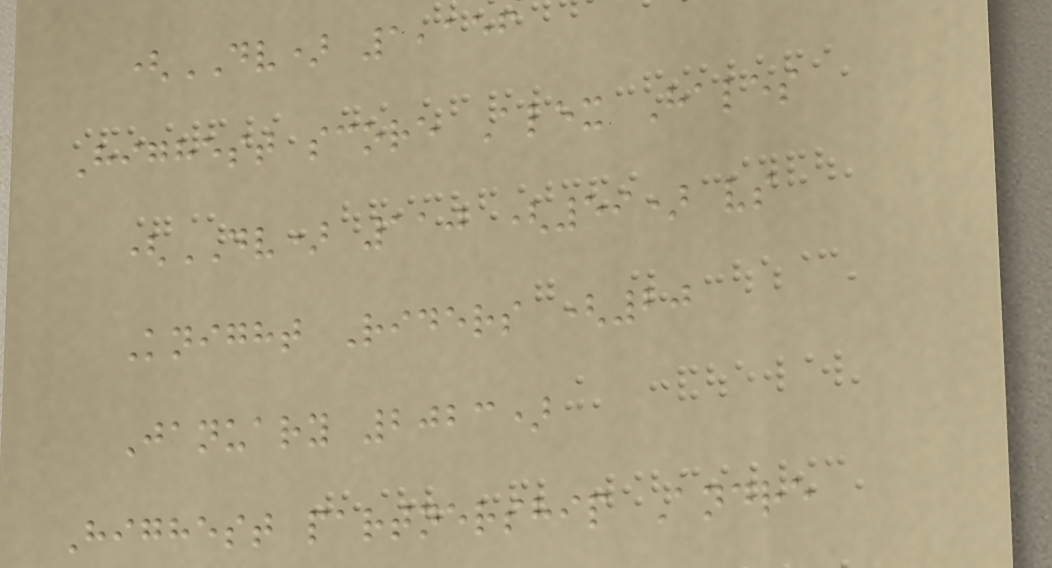(DV) 1,156
Highest score Alex Hales
(DV) 110 (59) vs
Knight Riders (20
January 2023)
Highest partnership Andre
